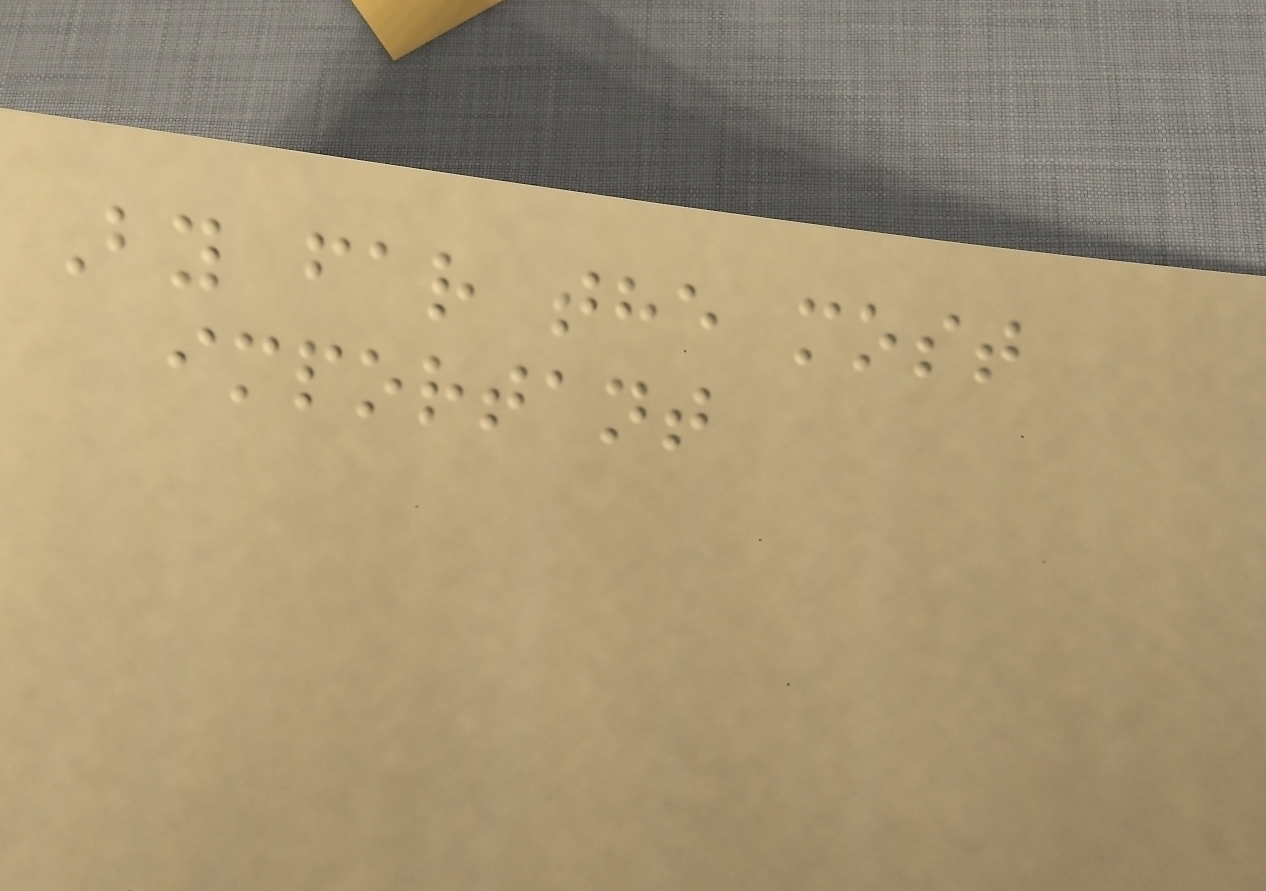By far the most
important
